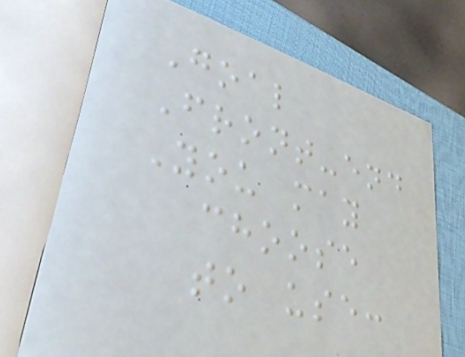Goal
Front-end
You may
choose
to use:
